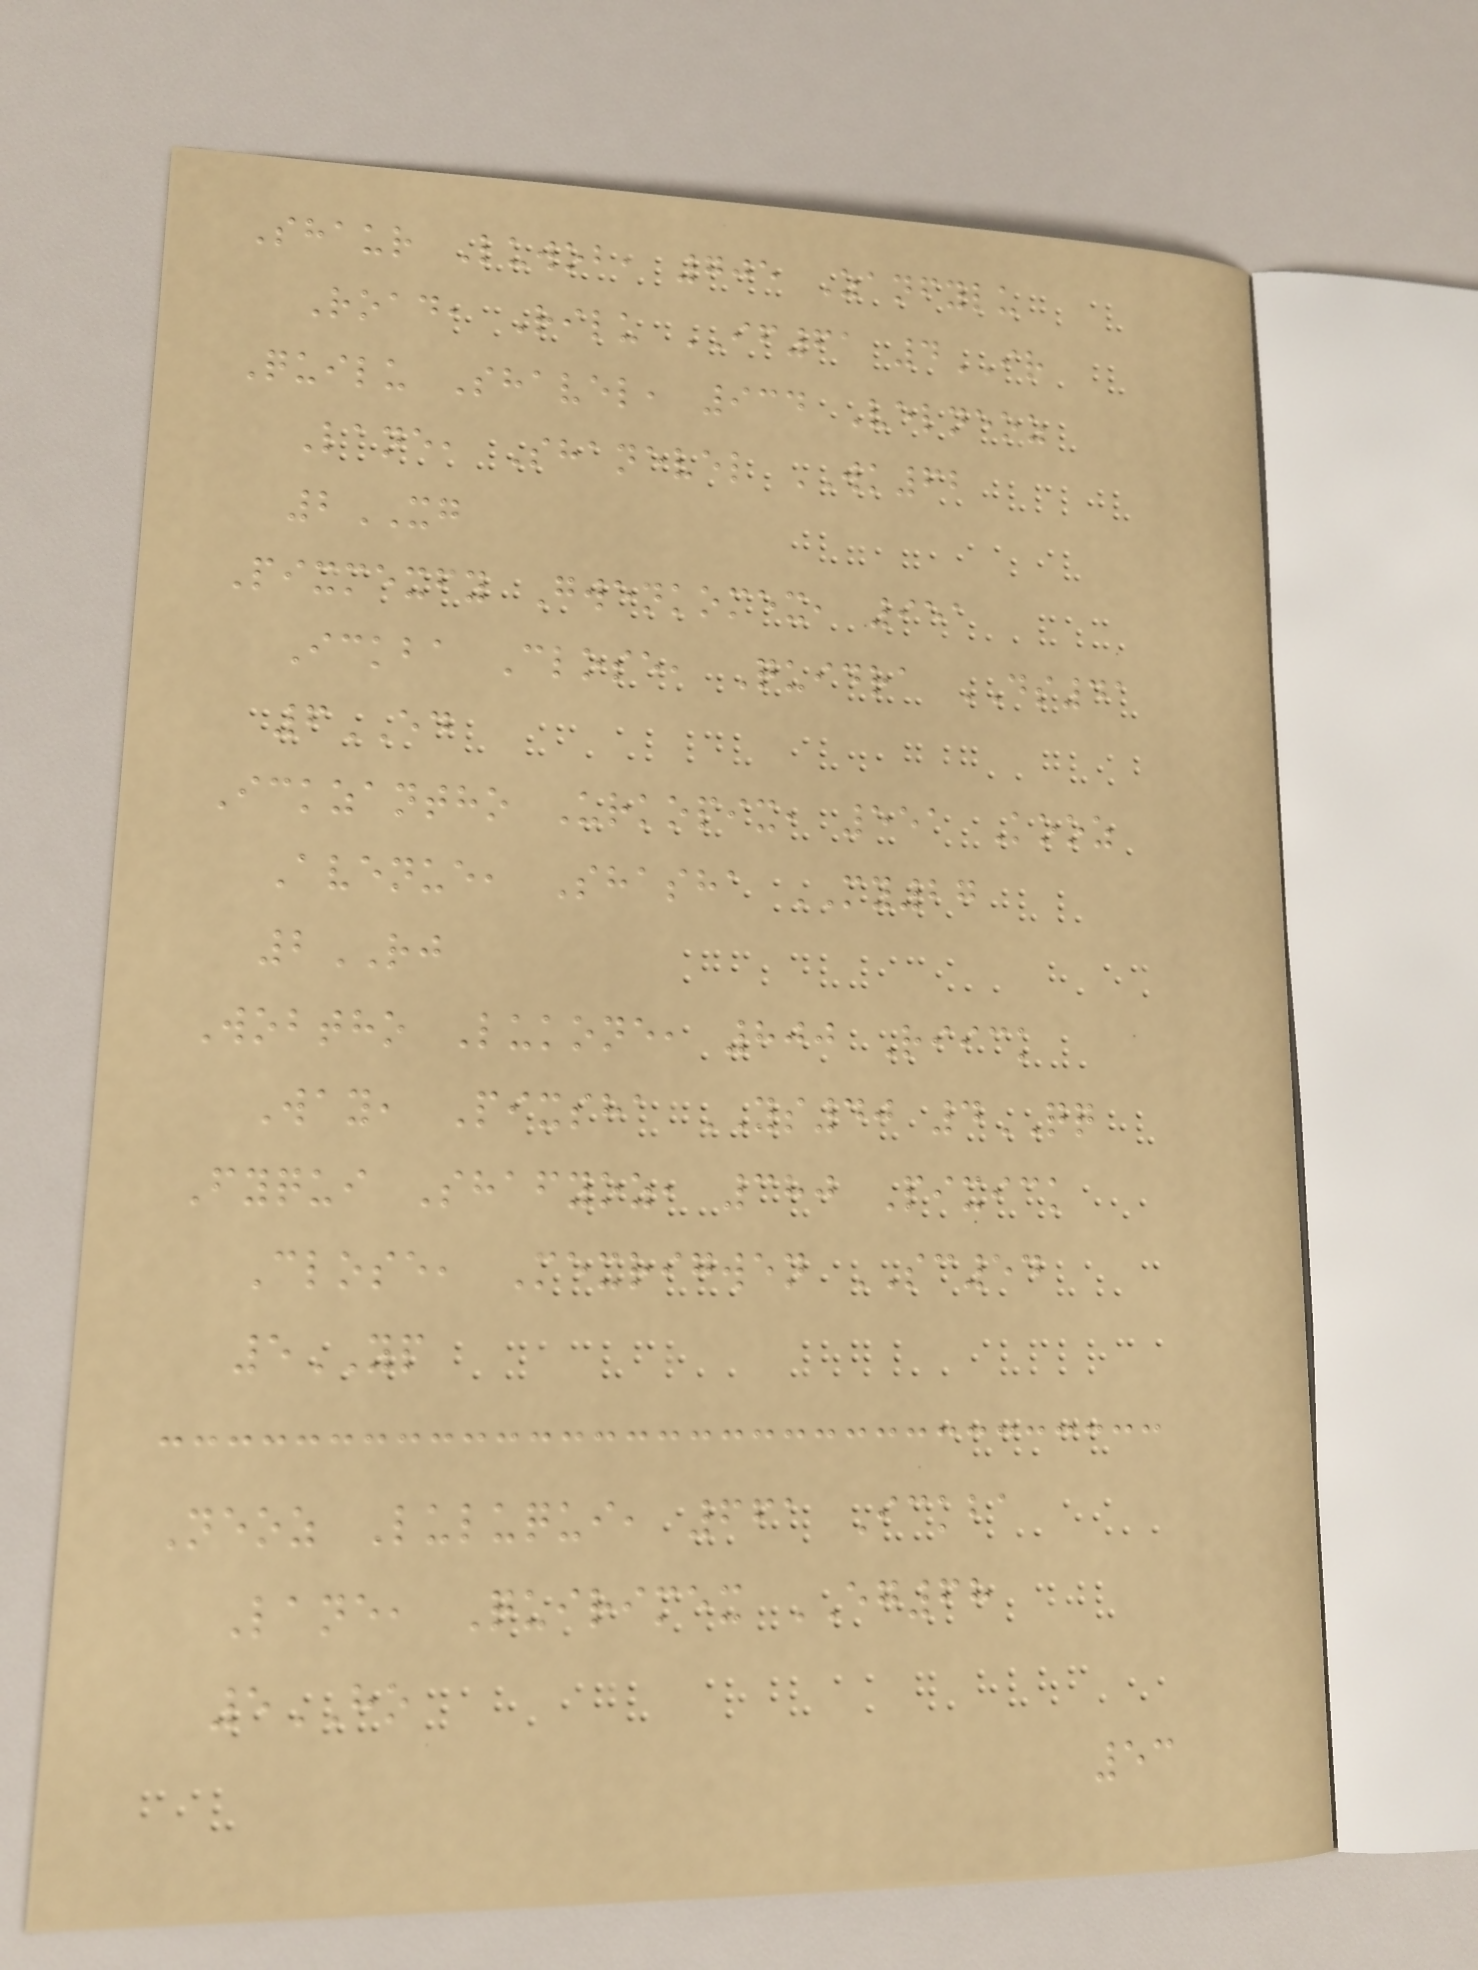Shaur Luwob, 705 Zanfylu
Road, Rilu IF61 4IR
Quilu Shavel, 934 Velneoz
Lane, Shanevel WK62
2XG
Pixmexfy Gwenkomex, 951
Ickba Close, Quidra DS41
6ED
Ickzantho Urkopix, 551 Kooz
Avenue, Shasha MY27
2RJ
Wobtho Lukone, 800 Riick
Way, Pixsha YS40 4QQ
Fyqui Shafyoz, 380 Pixick
Close, Mexrigwen SC54
5YP
Neoz Luluqui, 661 Ickba
Lane, Quirimex EG68
5HO
53
